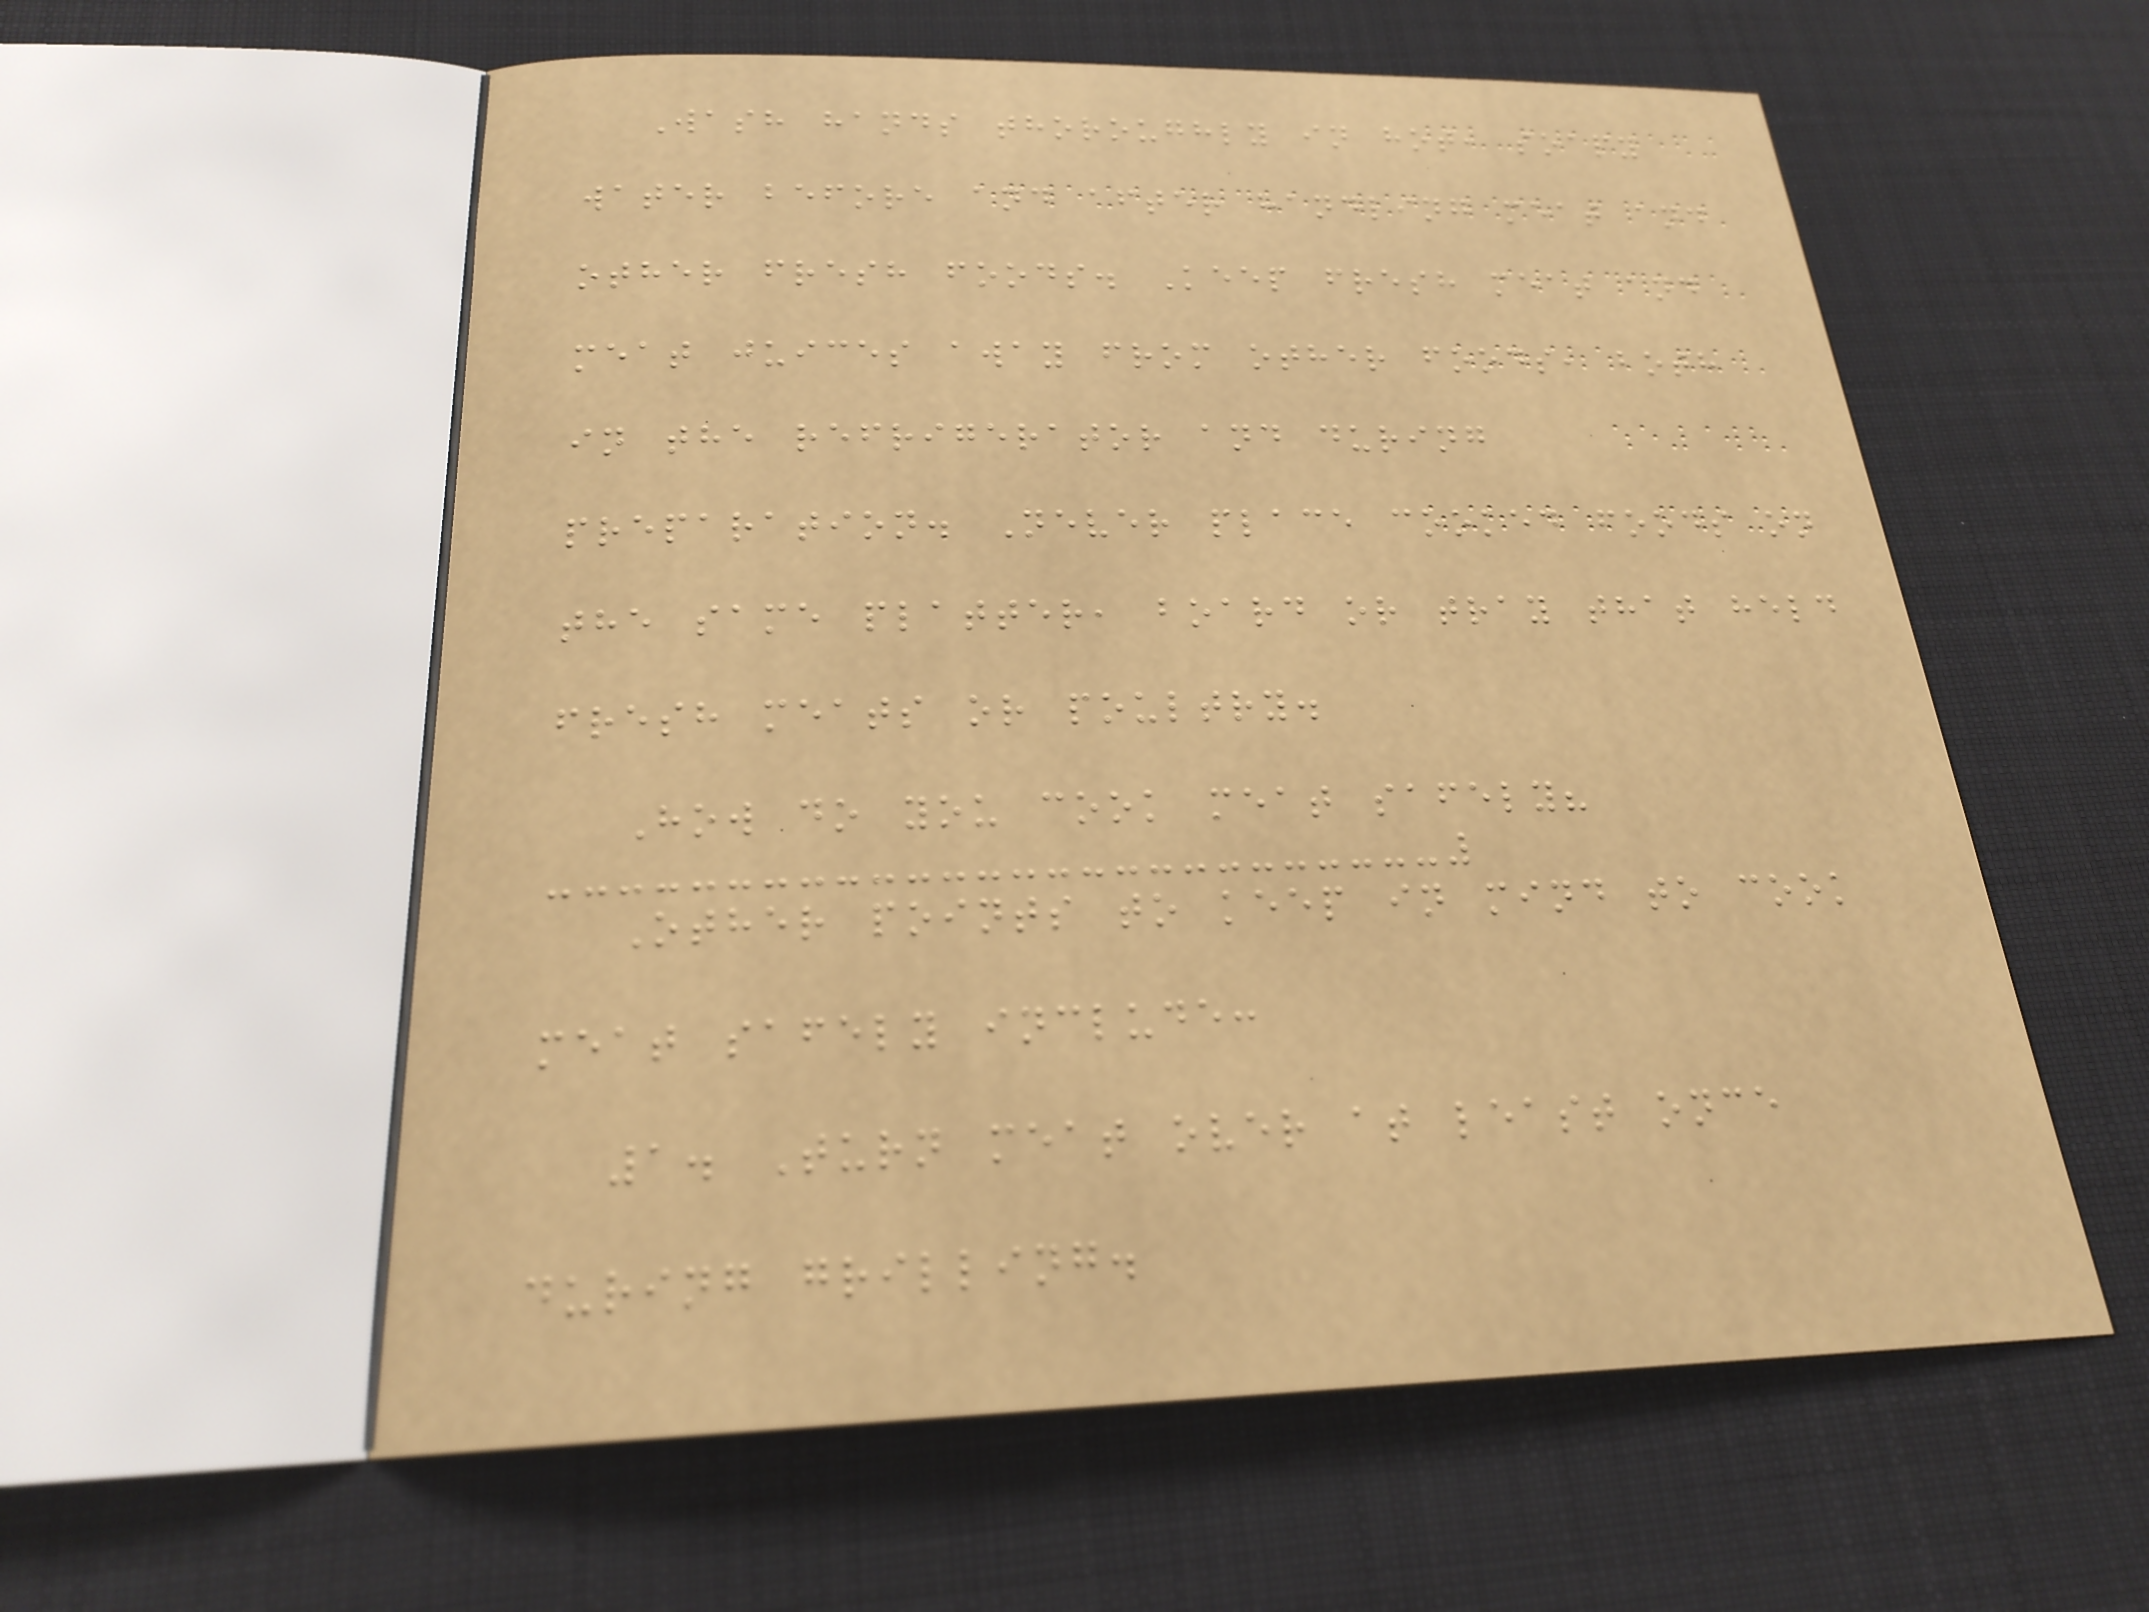Wash hands thoroughly in hot, soapy
water before and after handling meat and
other fresh foods. Keep fresh meat and
meat juices away from other foods, both
in the refrigerator and during
preparation. Never place cooked foods on
the same platter, board or tray that held
fresh meats or poultry.
How do you cook meat safely?
Other points to keep in mind to cook
meat safely include:
1. Turn meat over at least once
during grilling.
